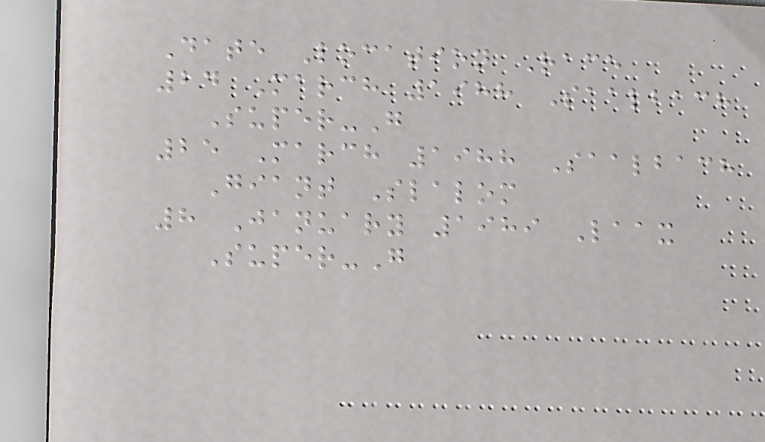Date Location Race
24 March 1988 Saalbach
Super-G
25 March 1988 Saalbach
Giant Slalom
8 January 1989 Laax
Super-G
